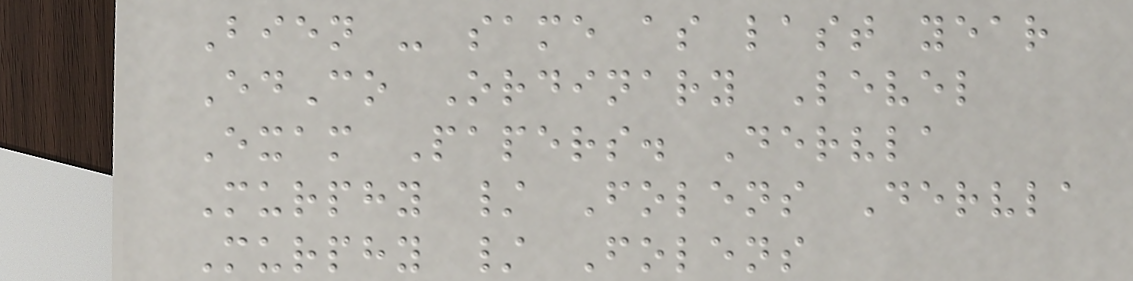Bien - same as last year
EdCo Ordinary Level
Exam Papers. Dervla
Murphy / Folens Dervla
Murphy / Folens
